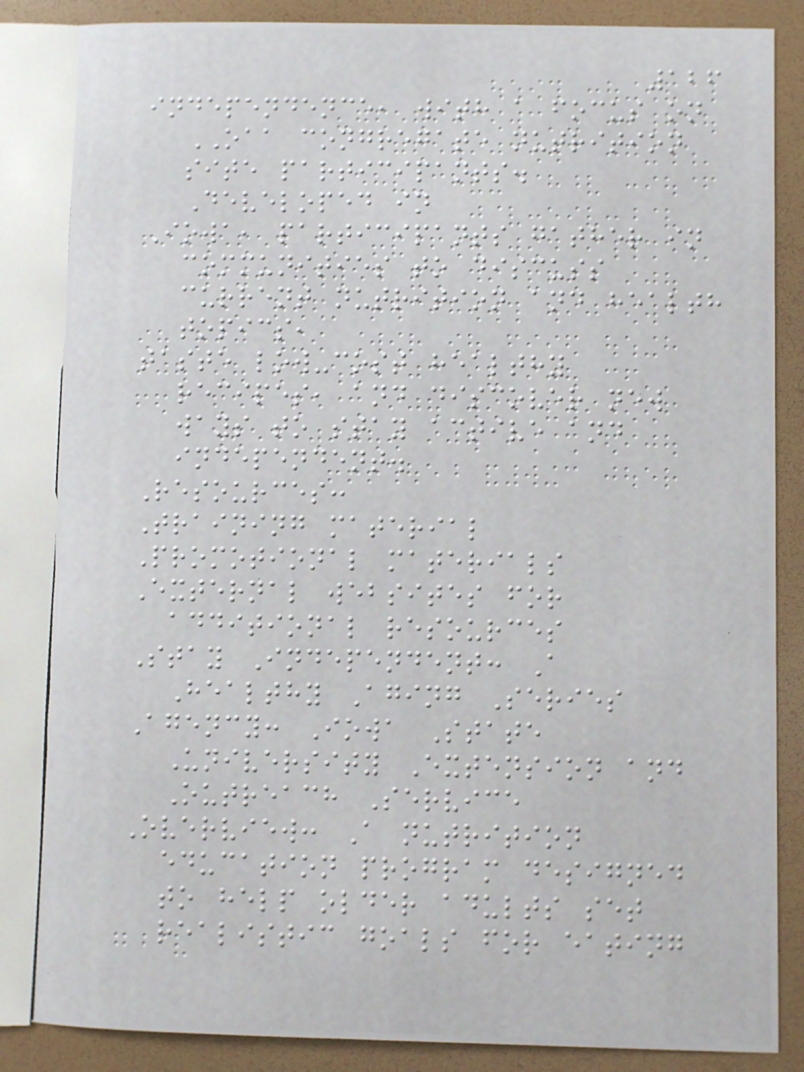126
independence, with a focus on
OAA congregate nutrition
site participants.
Developed in
Iowa, participants gather in
communities to discuss
current nutrition and health
topics,
taste low-cost healthy
recipes, and discover new
ways to stay active and
independent.
Resources:
Training material
Promotional materials
External websites for
additional resources
Stay Independent: A
Healthy Aging Series
Agency: Iowa State
University Extension and
Outreach Service
Overview: A nutrition
education program designed
to help older adults set
realistic goals for eating
